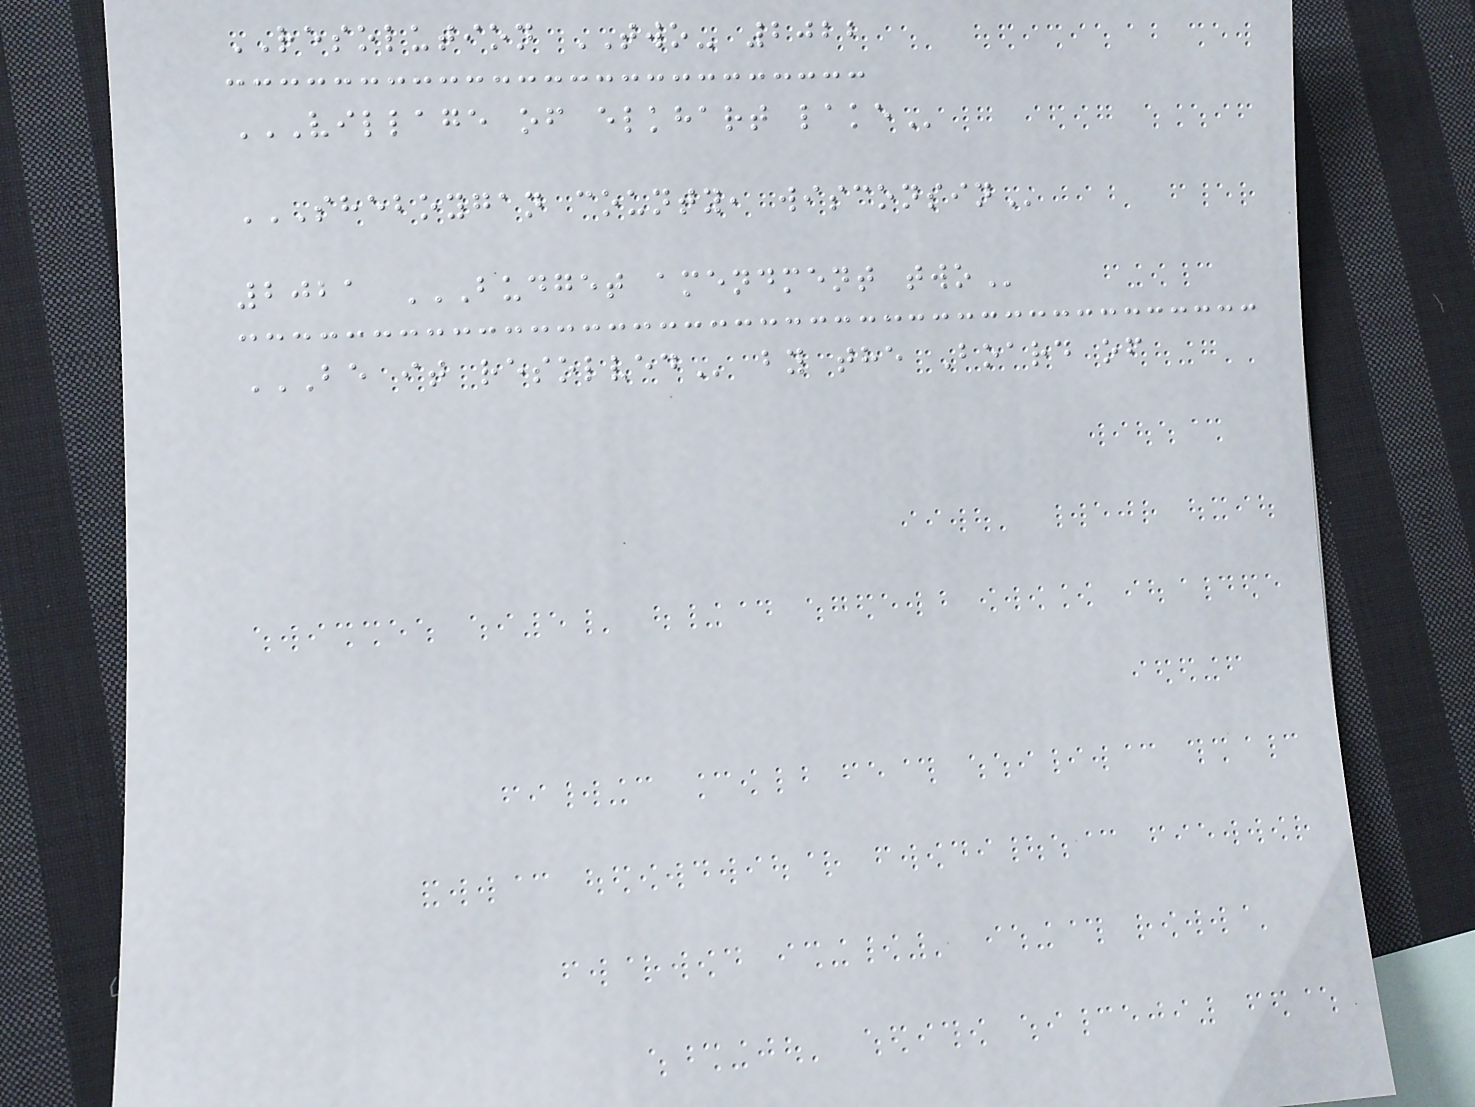RESOLUTION TWO- 2022
VILLAGE OF ELKHART LAKE
SHEBOYGAN COUNTY, WISCONSIN
2021 BUDGET AMENDMENT TWO
BE IT RESOLVED by the Board of
